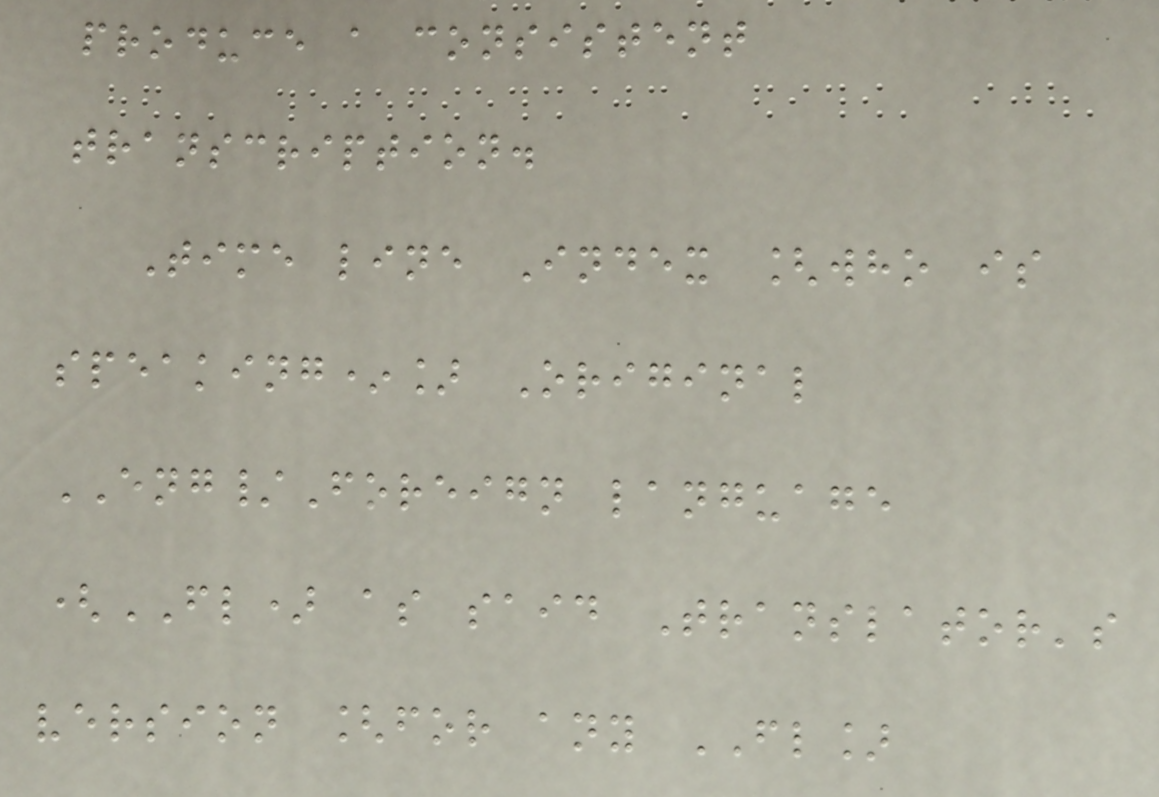produce a consistent
transcription.
Time line Index [who is
speaking*] Original
ENG/Foreign language
(FL) as said Translator's
version [for any FL]
